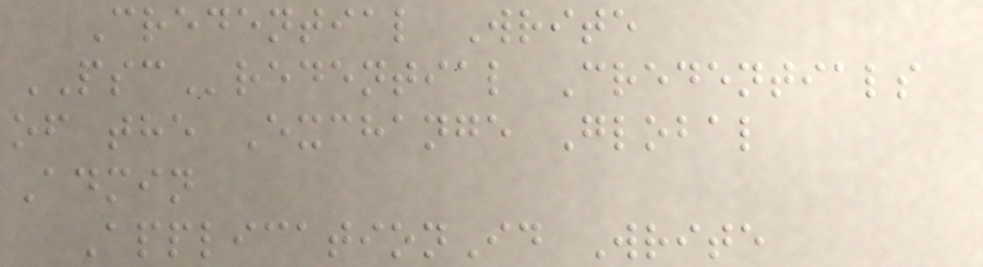Credential Write
PSCredential Credentials
of the Exchange Global
Admin
ApplicationId Write
